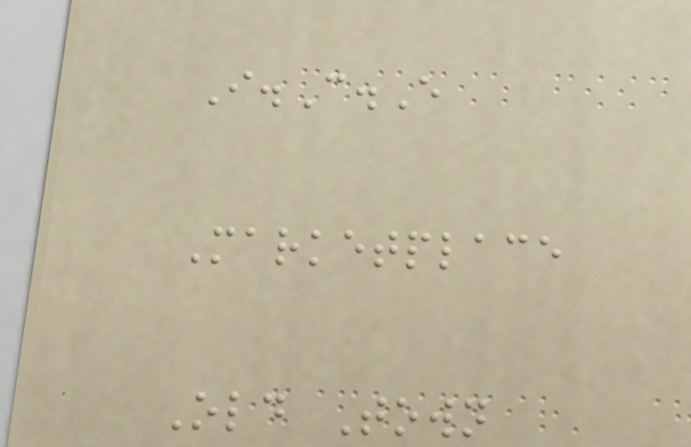I.C.E
Marketplace
Old Town
